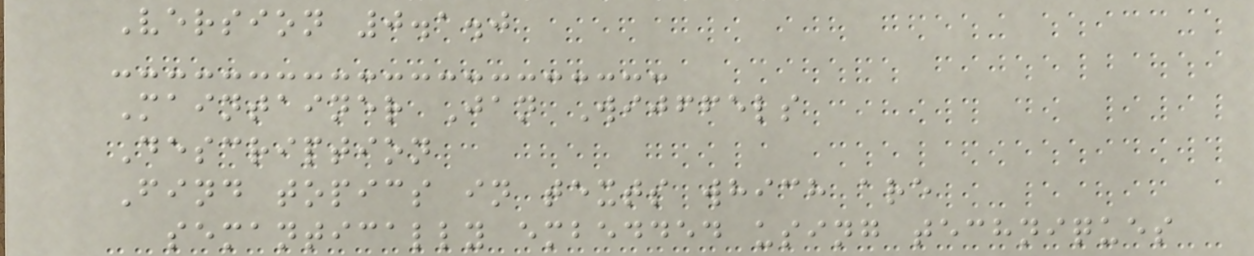Version 0.1.0
Maintainer Jan Wijffels
Description
Find topics in texts which are
semantically embedded using techniques
